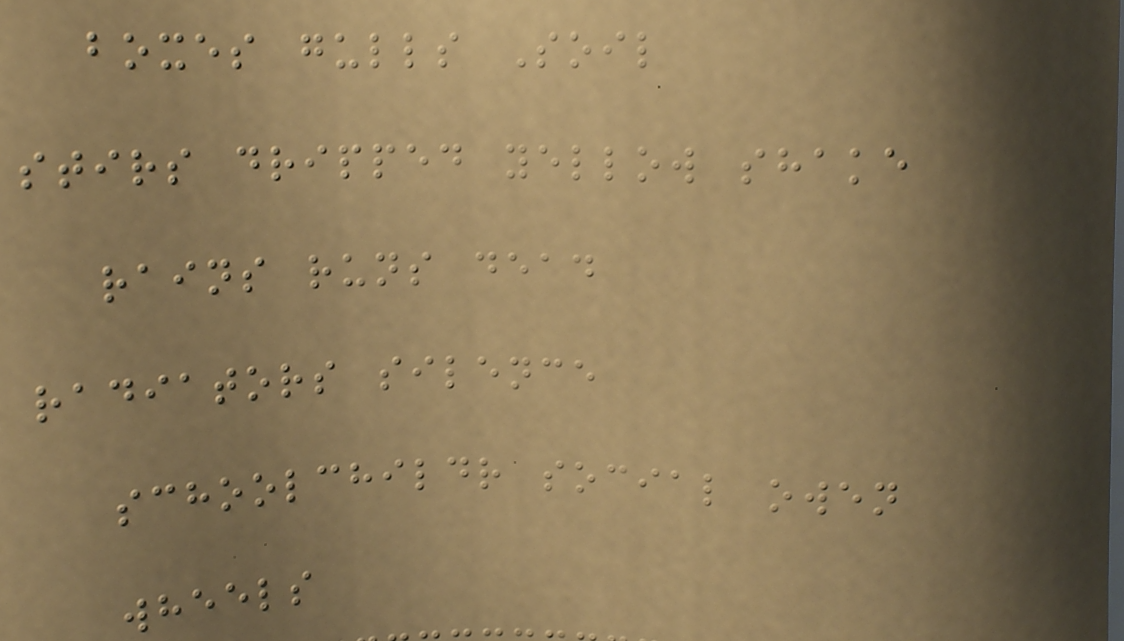boxes gulls Soil
stirs dripped yellow shake
rains runs dead
radiators silence
schoolchildr social owen
wheels
